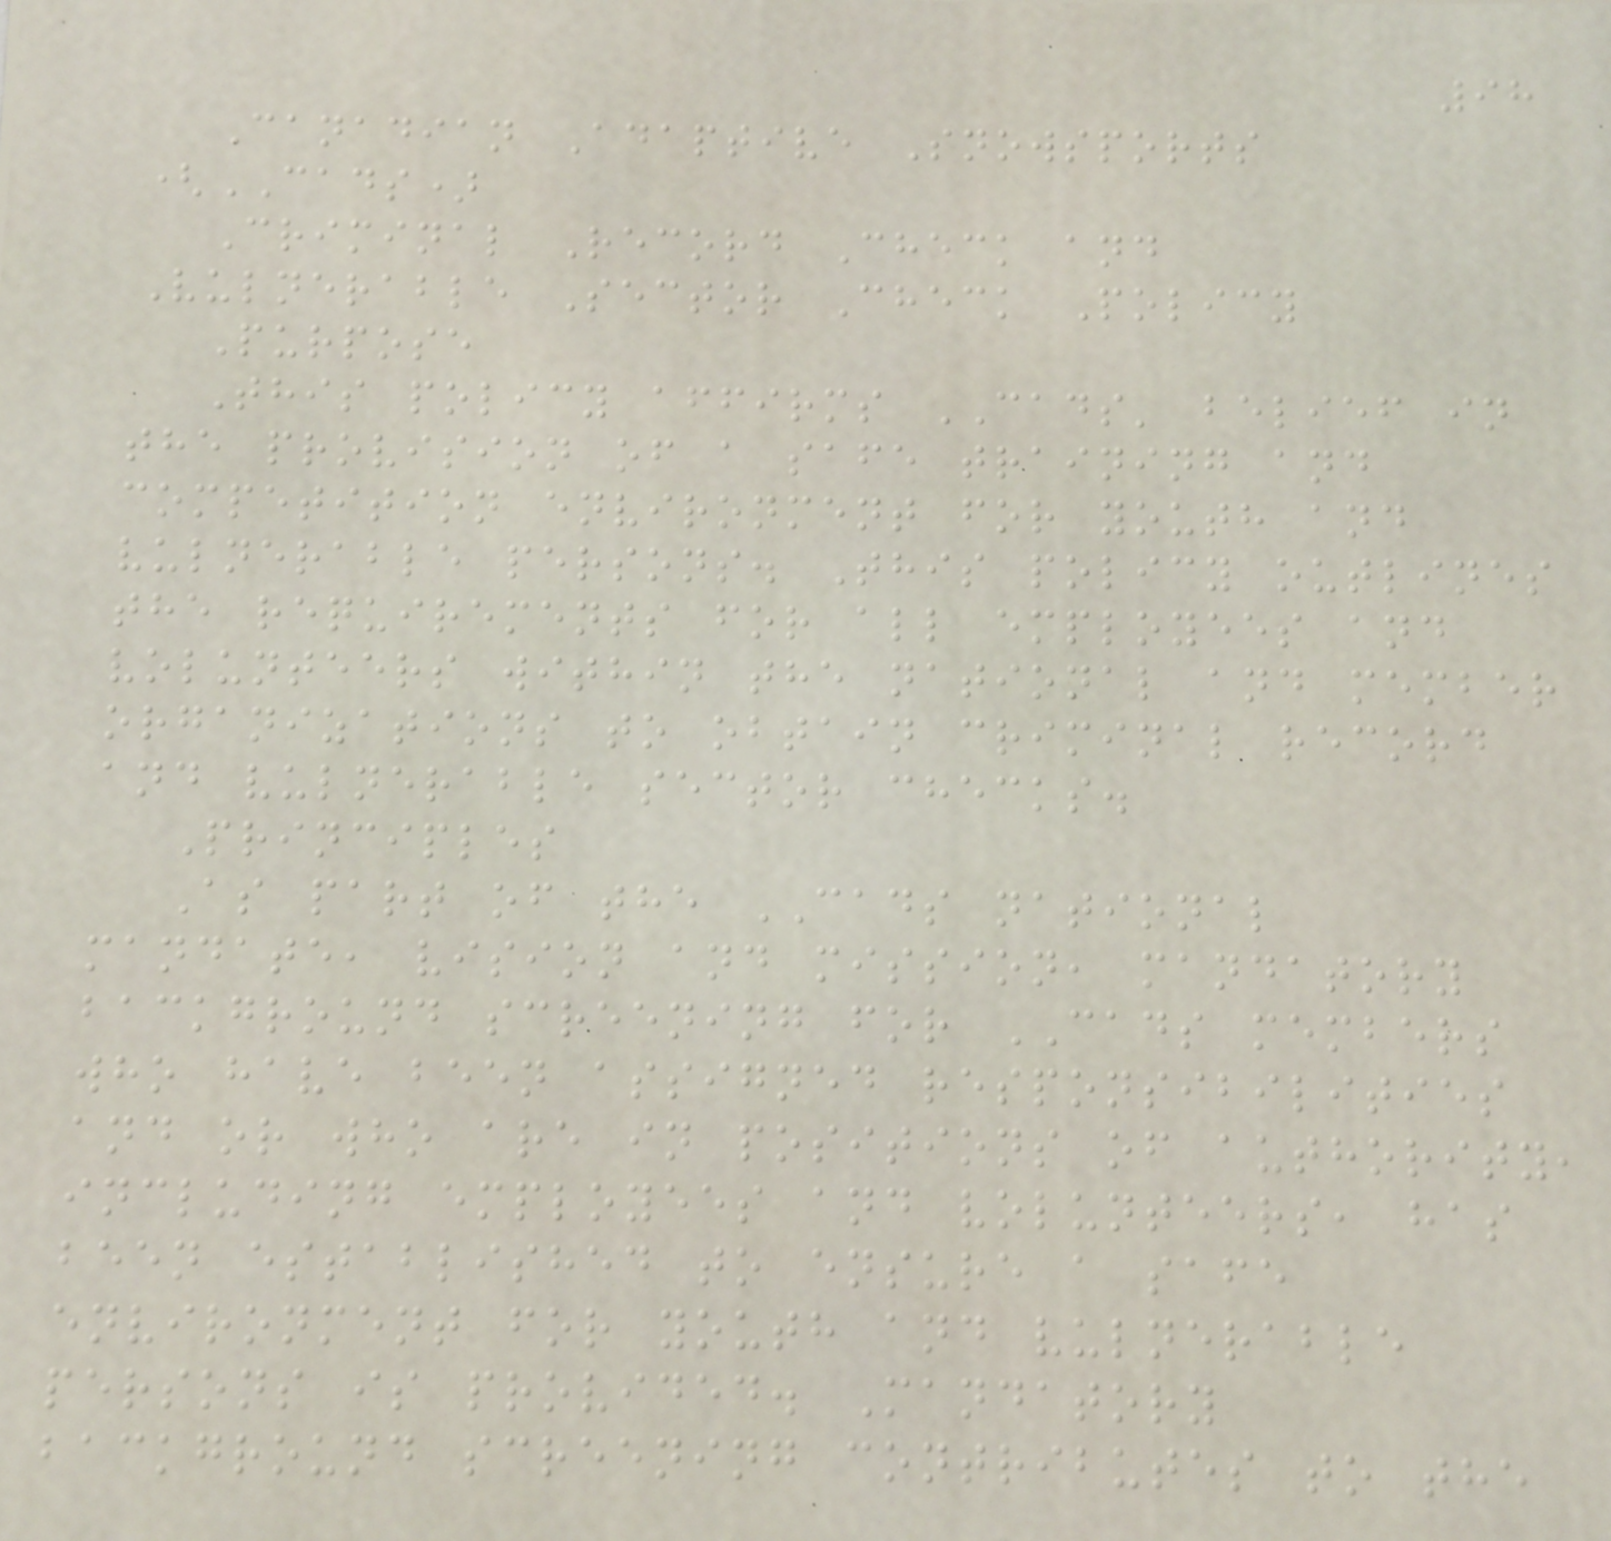98
Canadian Adaptive Snowsports
(CADS)
Criminal Record Check and
Vulnerable Sector Check Policy
Purpose
This policy affirms CADS' belief in
the provision of a safe training and
competition environment for youth and
vulnerable persons. This policy outlines
the requirements for all employees and
volunteers within the national and member
organizations to obtain criminal record
and vulnerable sector checks.
Principles
As part of the CADS national
mandate, vision and mission, mandatory
background screening for CADS members
who have been assigned responsibilities
and or who are in positions of authority,
including employees and volunteers, has
been established to ensure a safe
environment for youth and vulnerable
persons is provided. Mandatory
background screening contributes to the
